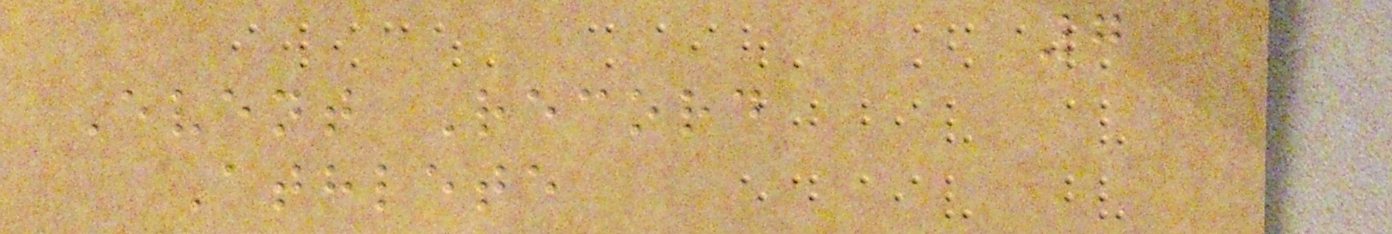7
Event Record
Athlete
